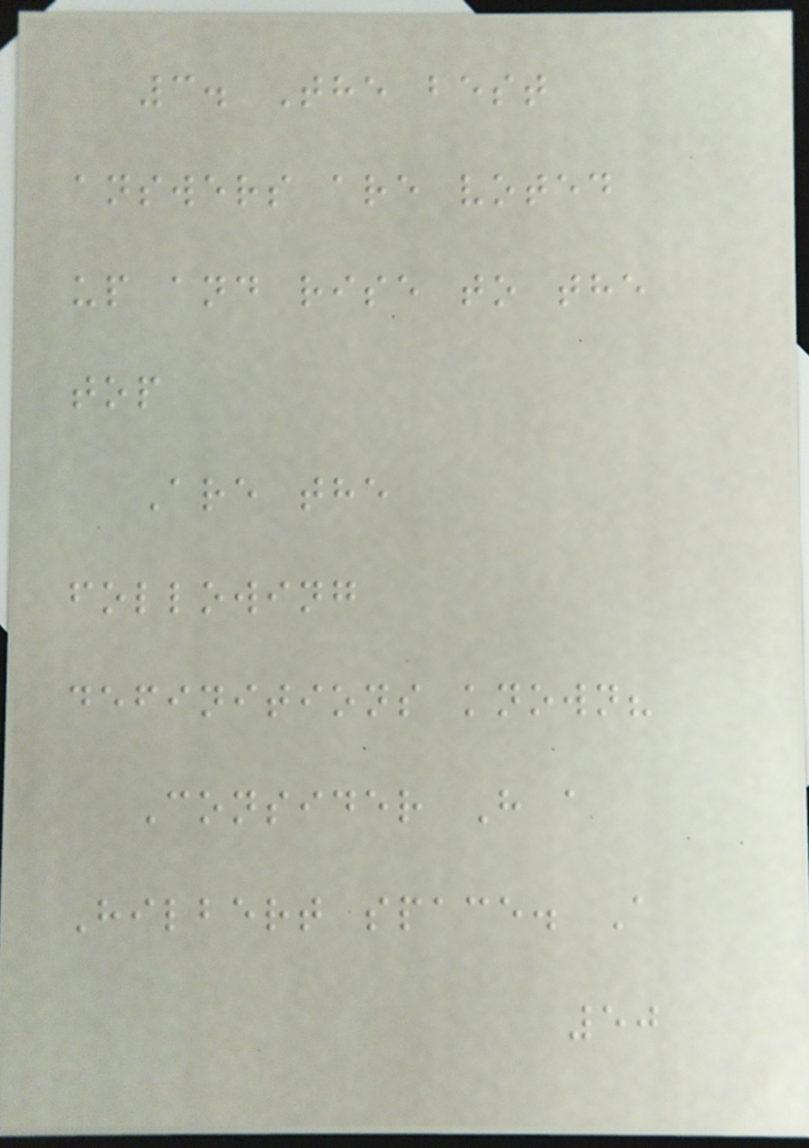3. The best
answers are voted
up and rise to the
top
Are the
following
definitions known?
Consider H a
Hilbert space. A
50
